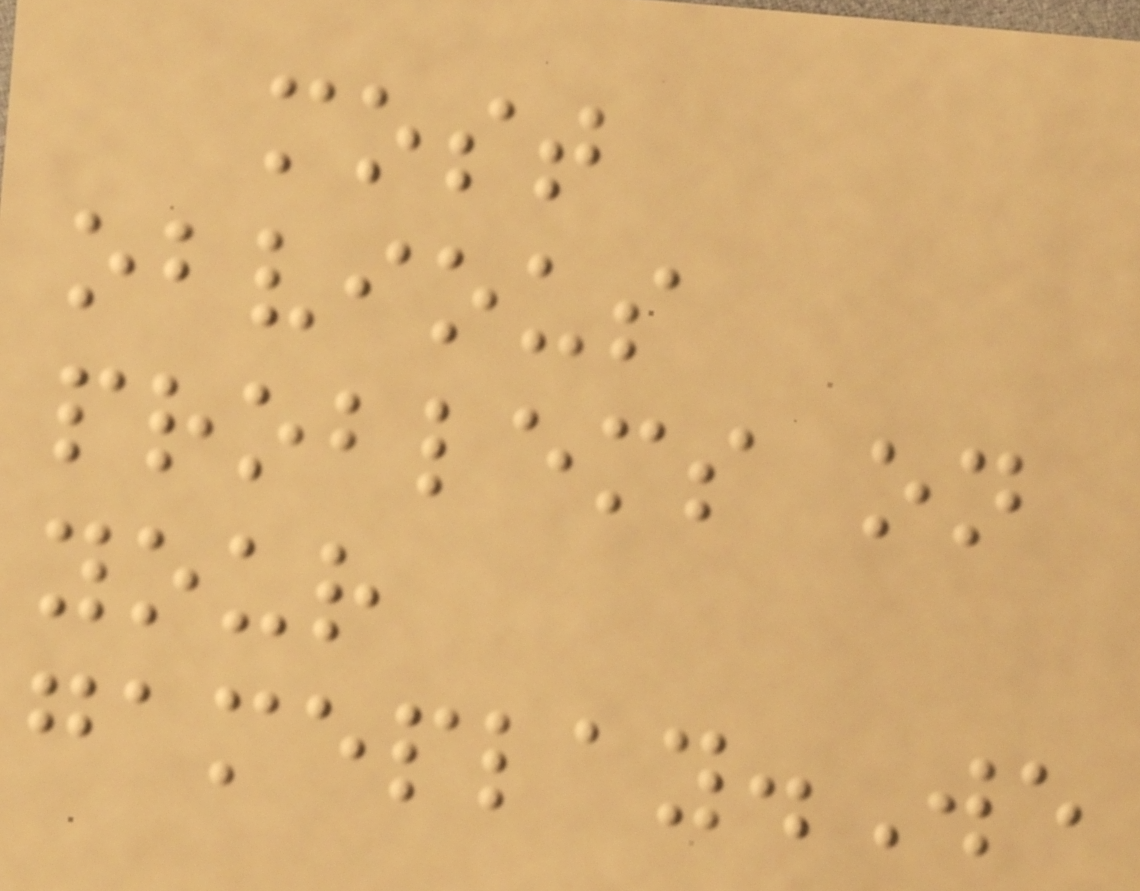most
obvious
problems on
your
gameplay.We
